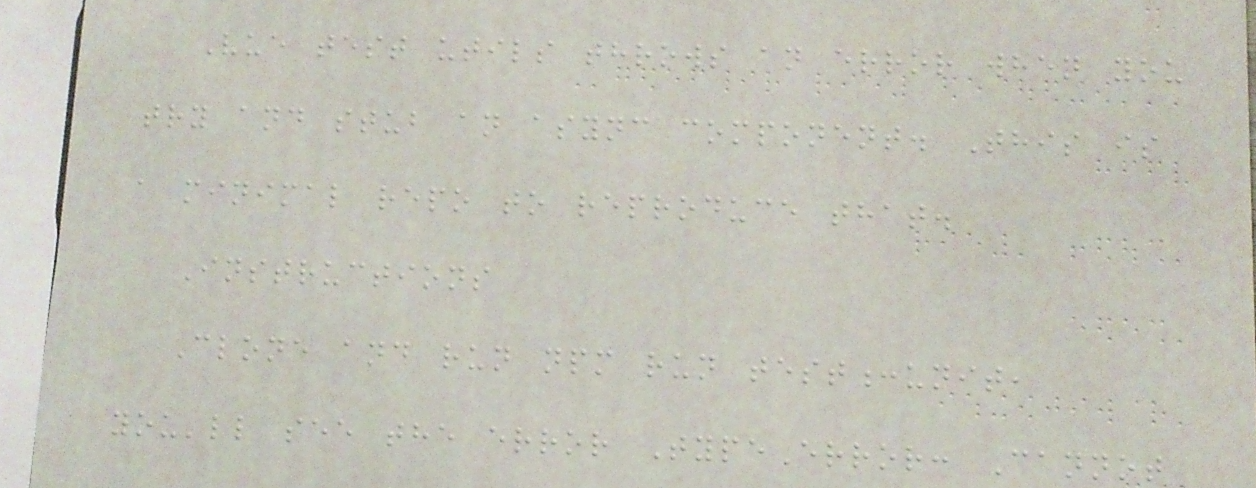Vue test utils throws an error when you
try and stub an async component. This is
a minimal repo to reproduce that.
Instructions
Clone and run npm run test:unit,
you'll see the error TypeError: Cannot
